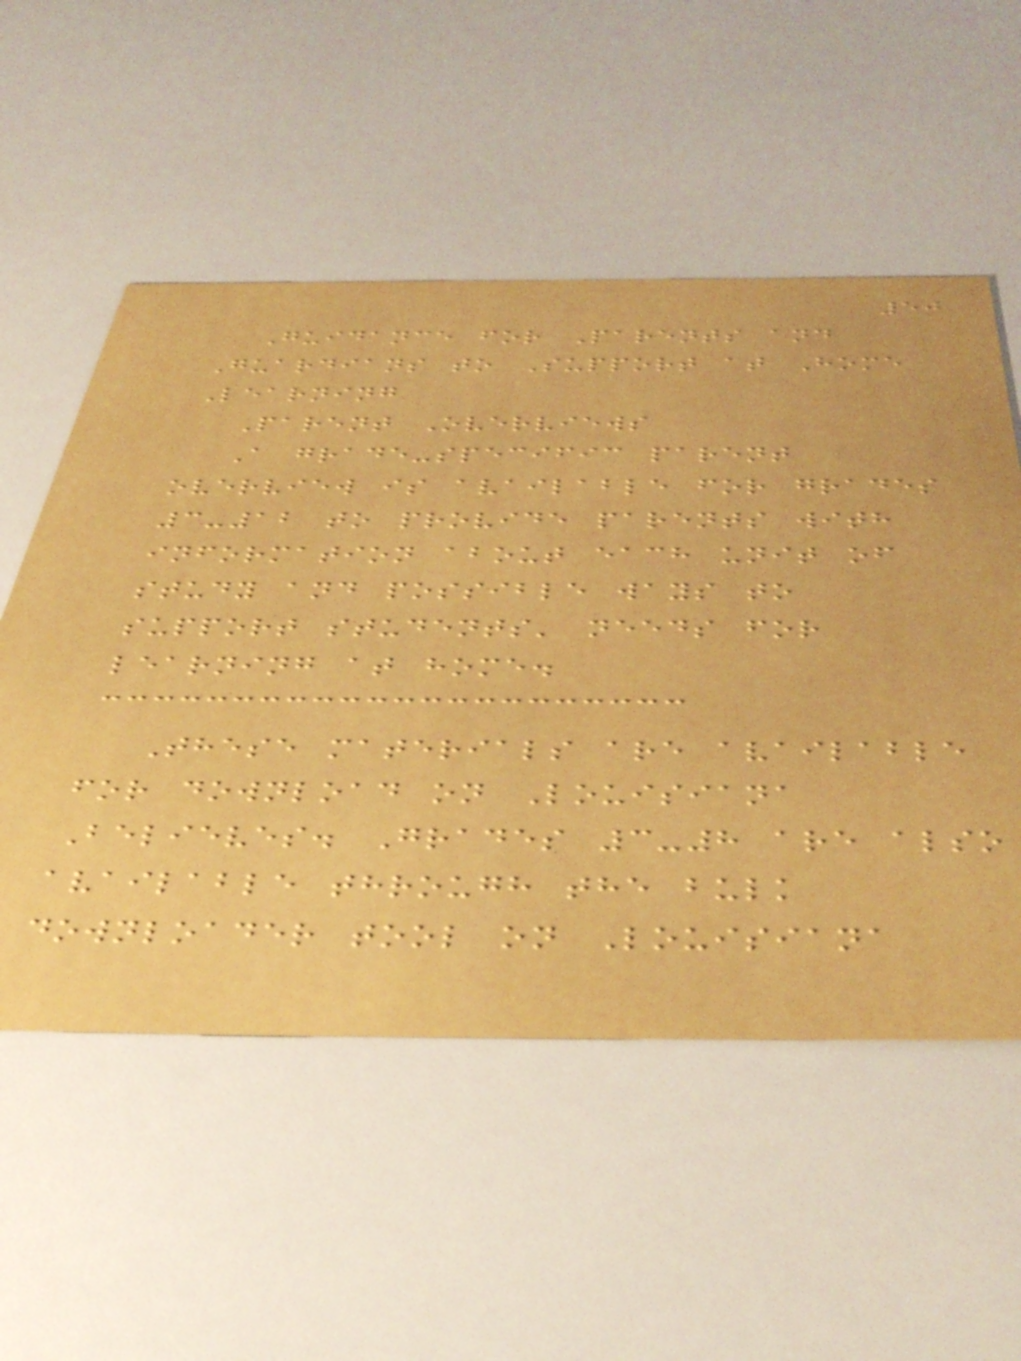50
Guidance for Parents and
Guardians to Support at Home
Learning
Parent Overviews
A grade-specific parent
overview is available for grades
3-12 to provide parents with
information about each unit of
study and possible ways to
support students' needs for
learning at home.
These materials are available
for download on Louisiana
Believes. Grades 3-8 are also
available through the bulk
downloader tool on Louisiana
